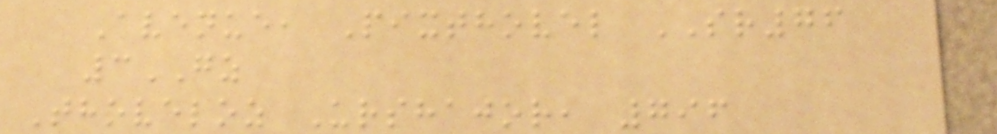Avenue, Pixthovel SR76
3GZ
Thoveloz Urshajor, 796
